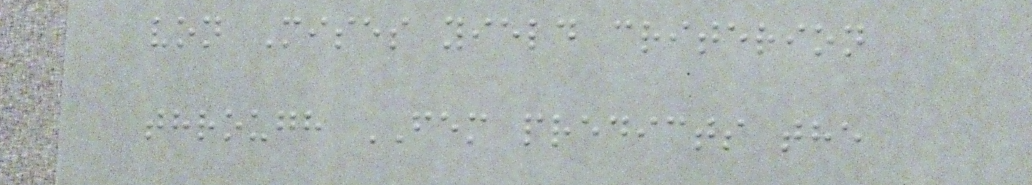von Mises yield criterion
through FEM predicts the
